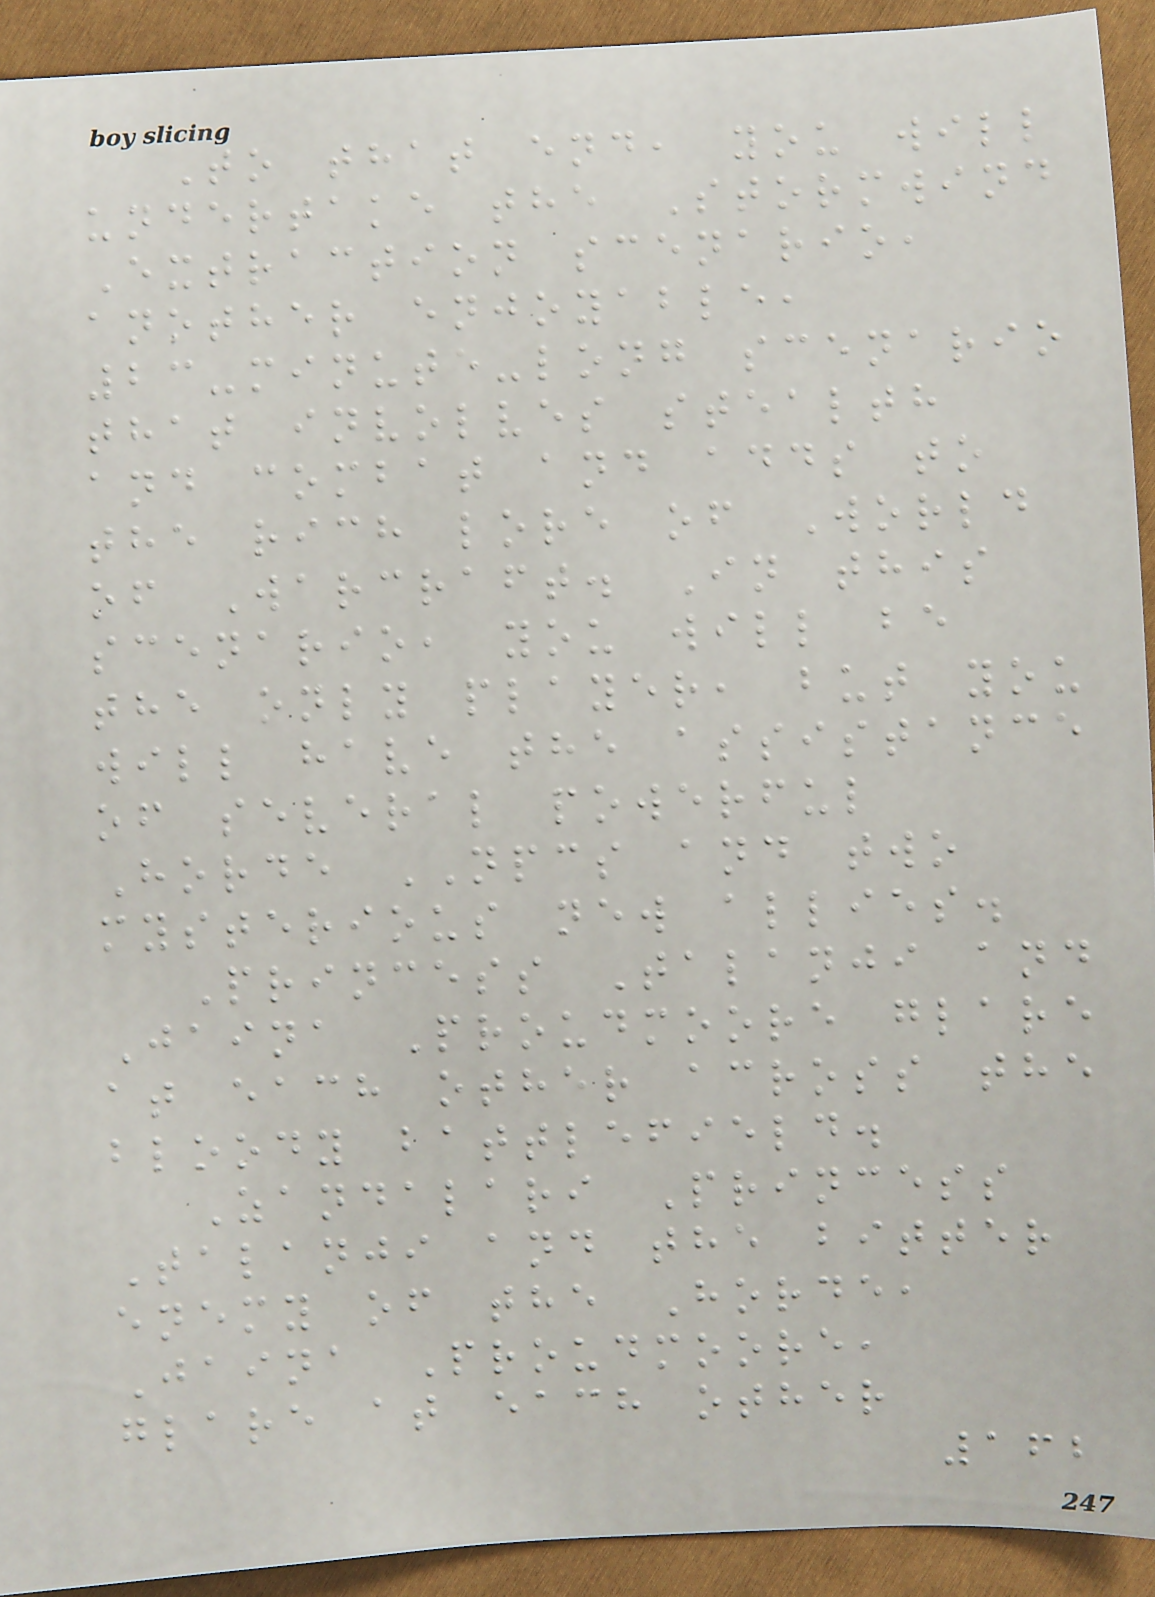To that end, you will
undertake the Stormwind
Extraction scenario,
another enjoyable,
23-minute-long scenario
that involves stealth
and combat and adds to
the rich lore of World
of Warcraft. In this
scenario, you will be
the only player, but you
will have the assistance
of several powerful
Horde NPCS and two
mysterious new allies.
Princess Talanji and
Jaina Proudmoore glare
at each other across the
bloody battlefield.
Zandalari Princess
Talanji and the bitter
enemy of the Horde,
Jaina Proudmoore,
glare at each other
162
